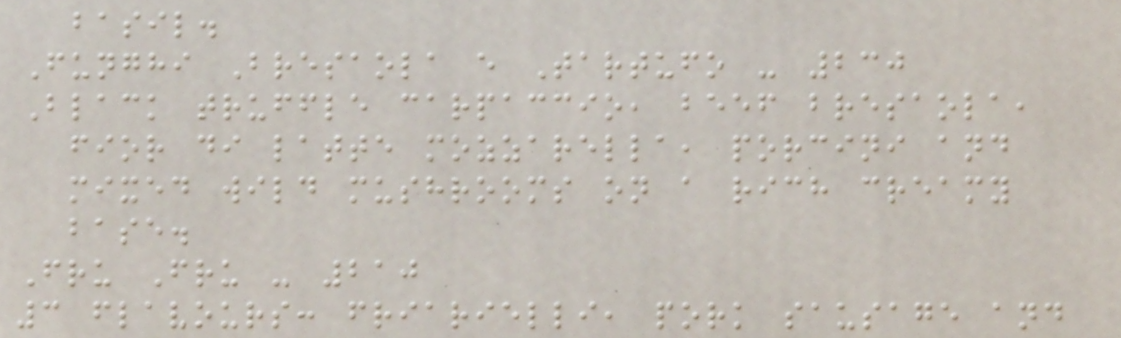basil.
Funghi Bresaola e Tartufo - 230
Black truffle carpaccio, beef bresaola,
fior di latte mozzarella, porcini and
mixed wild mushrooms on a rich creamy
base.
Fru Fru - 210
3 flavours: friarielli, pork sausage and
